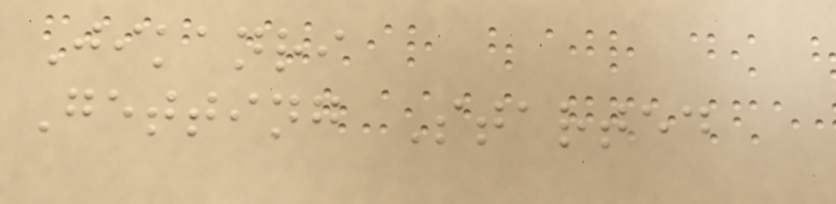Jikanri
Getting Started
